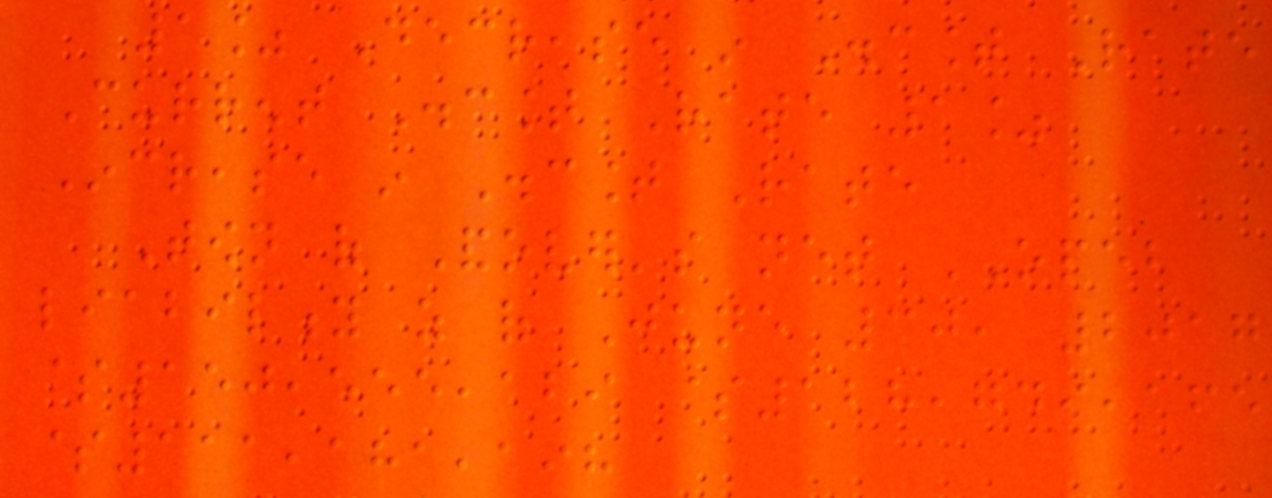1% Decrease in Discount Rate
Current Discount Rate 1%
Increase in Discount Rate
Town of Andover's net OPEB
liability as of June 30, 2017
$150,555,129 $128,749,165
$111,181,198
